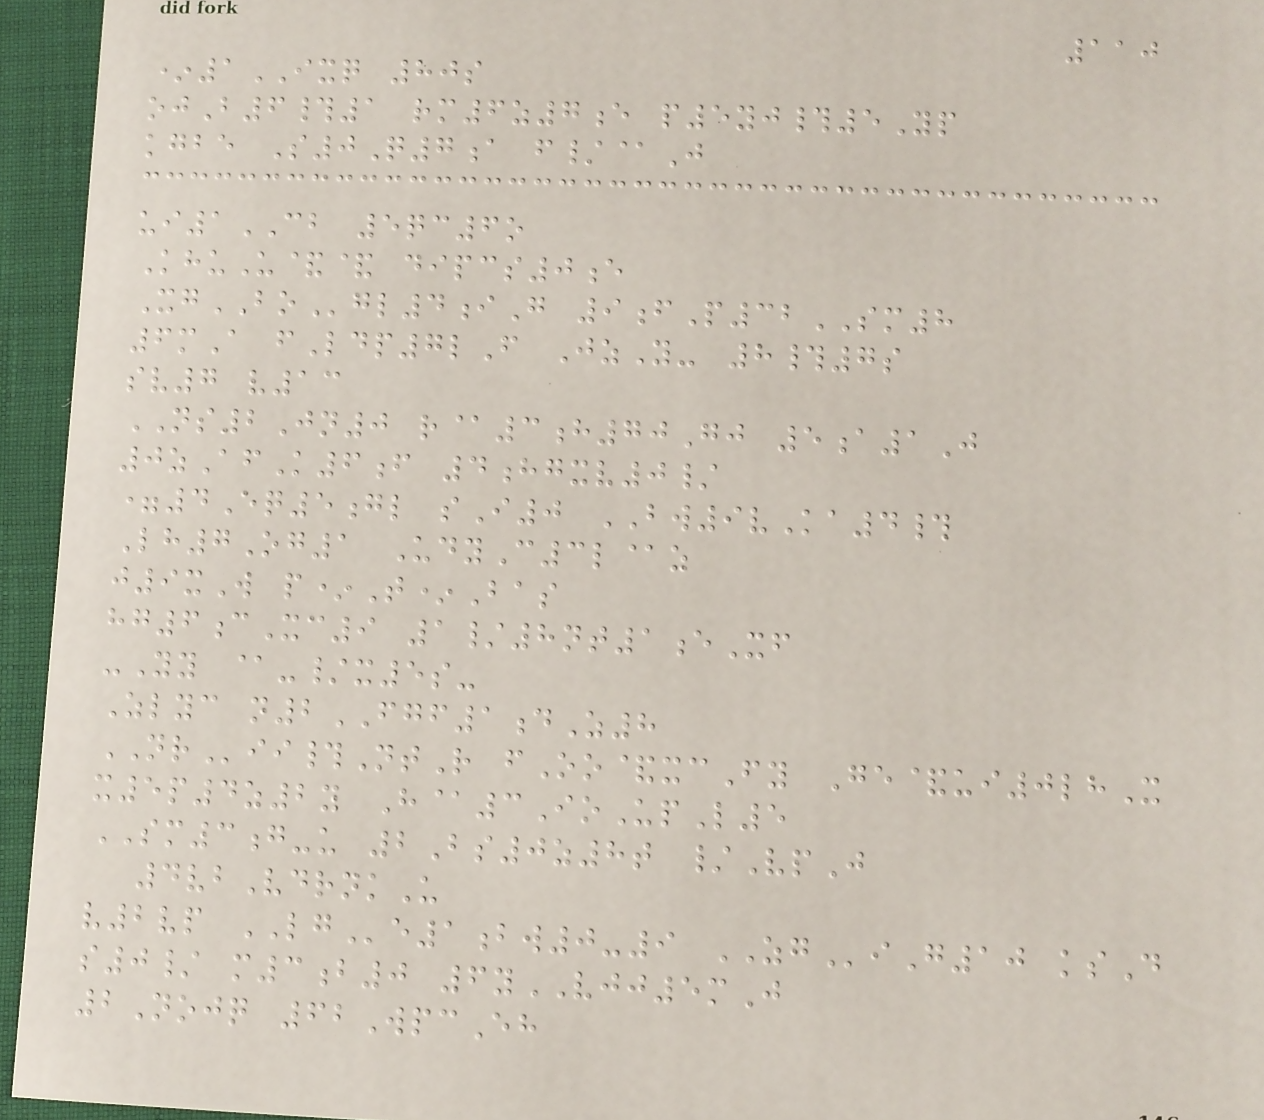110
*1IXQ 80s
ojB6#1 rm6z7e p5yj#5Yp
kgbe S0Q7a f/@J
ui1CB 5qc6o
KhuU&& dipcs0e
XgBOgl4iG 9fP32SM8
6mA fLdp7lF JzY- 8#7s
sv7 v13
NS2Jn0 r@3h70Gj 5a1J
0zAfK6f 4hgxv0/
=4Eq5gl sI0 BW9vKa4#
Lh7Og1 UdyC3l@z
j9xW p*T*Bas
hg6cXc9 1/8nt1eXf
-Yy @-/x5s-
Zlyc n2FGF1dZ8
NRii#NtR fOo&xcFy Ge&ui0lhX
x5p4z2y H@3IoUpL5
SM3g-u 2Bs0z8t /VpJ
4vbVdrnkU
v2vp LGe1bw0-9 ZGiG10 ksD
s0/ m3b0 6yVJJ5mJ
2Nojq 62WpcEh
